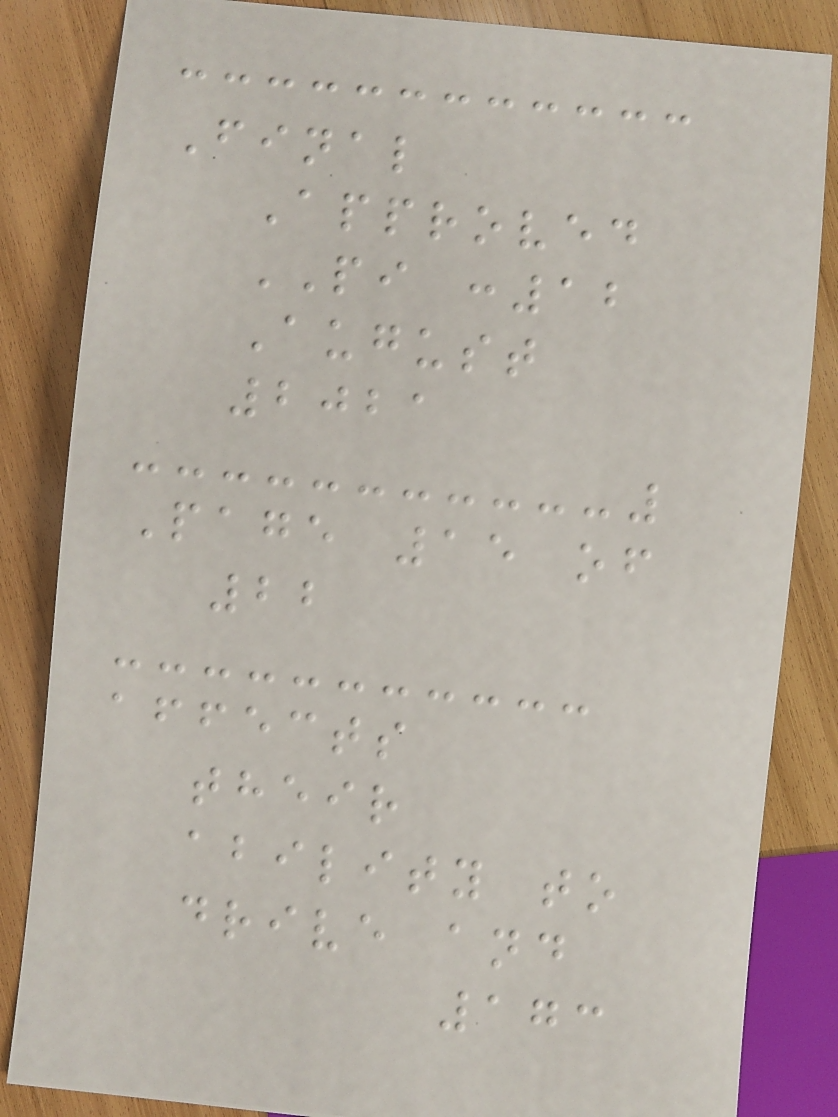Final
Approved
PI :12
August
2021
Page 15 of
22
affects
their
ability to
drive and
173
